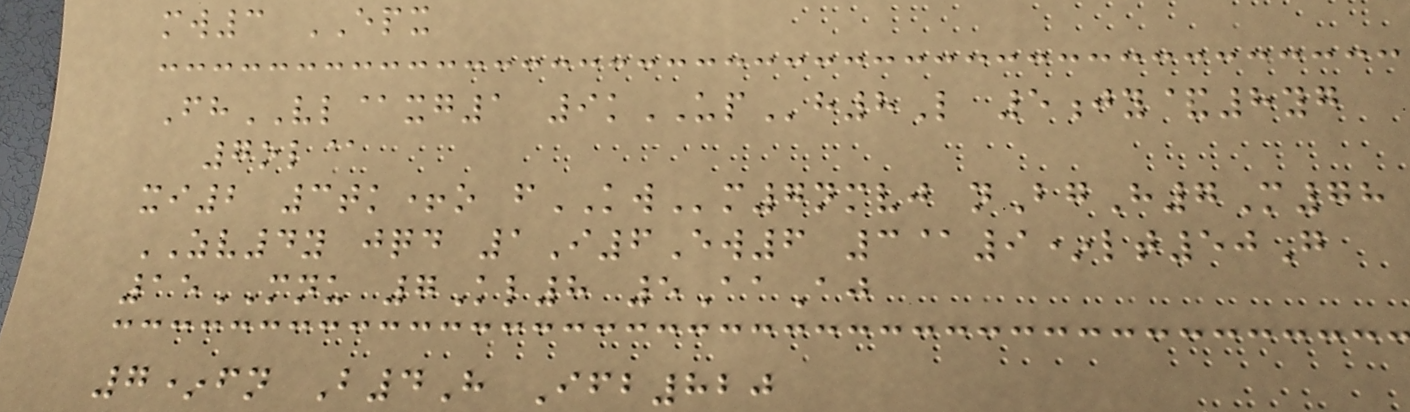mw3 EPX
FhVL@xg1 9kUPh8L 5jy&8yg
7ol@
xi2 3tk+o fKWm7nmvj nBgH7M78
ZV4y jqd 1I6Ew6 3@9*lt50G
15MNU 7Kl8 5AaAj
7*fn B4H Ifb820
